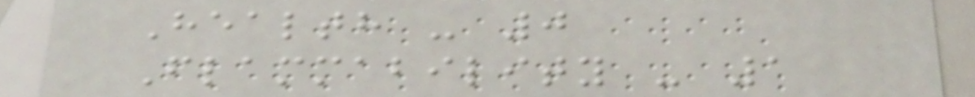Health - 0
Flammability - 1
